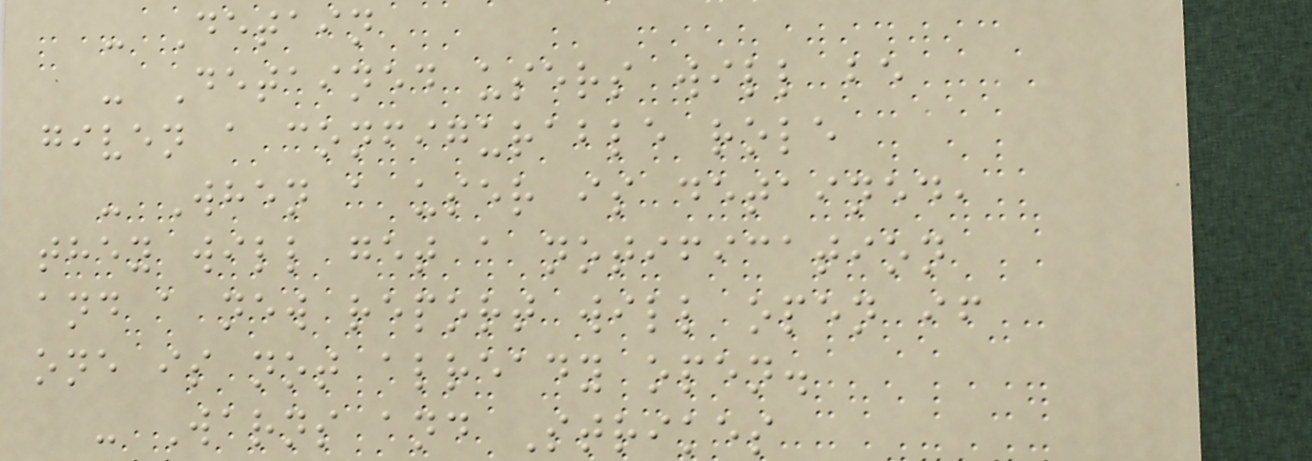- Detain
- Detained users will be
given a configurable role
- When a user is detained,
they will get a notification
and a new report will open if
one is not already open.
- Warns and Strikes
